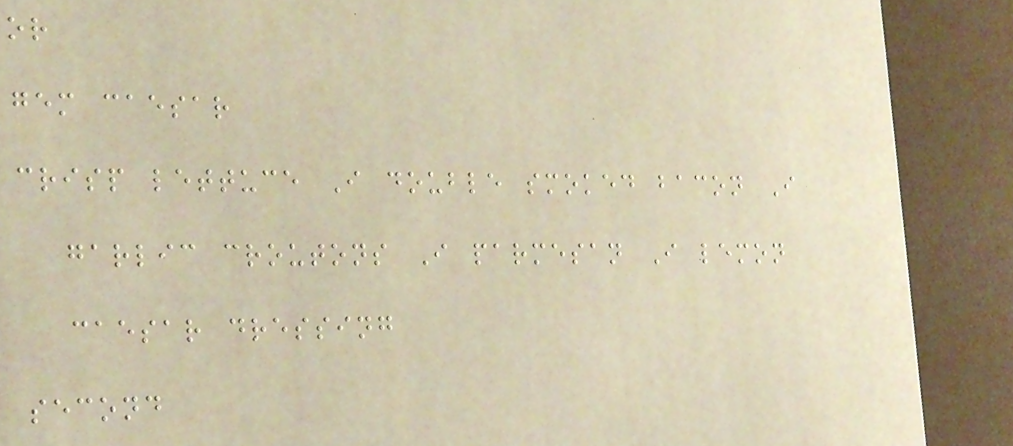or
gem caesar
crisp lettuce I double smoked bacon I
garlic croutons I parmesan I lemon
caesar dressing
second
